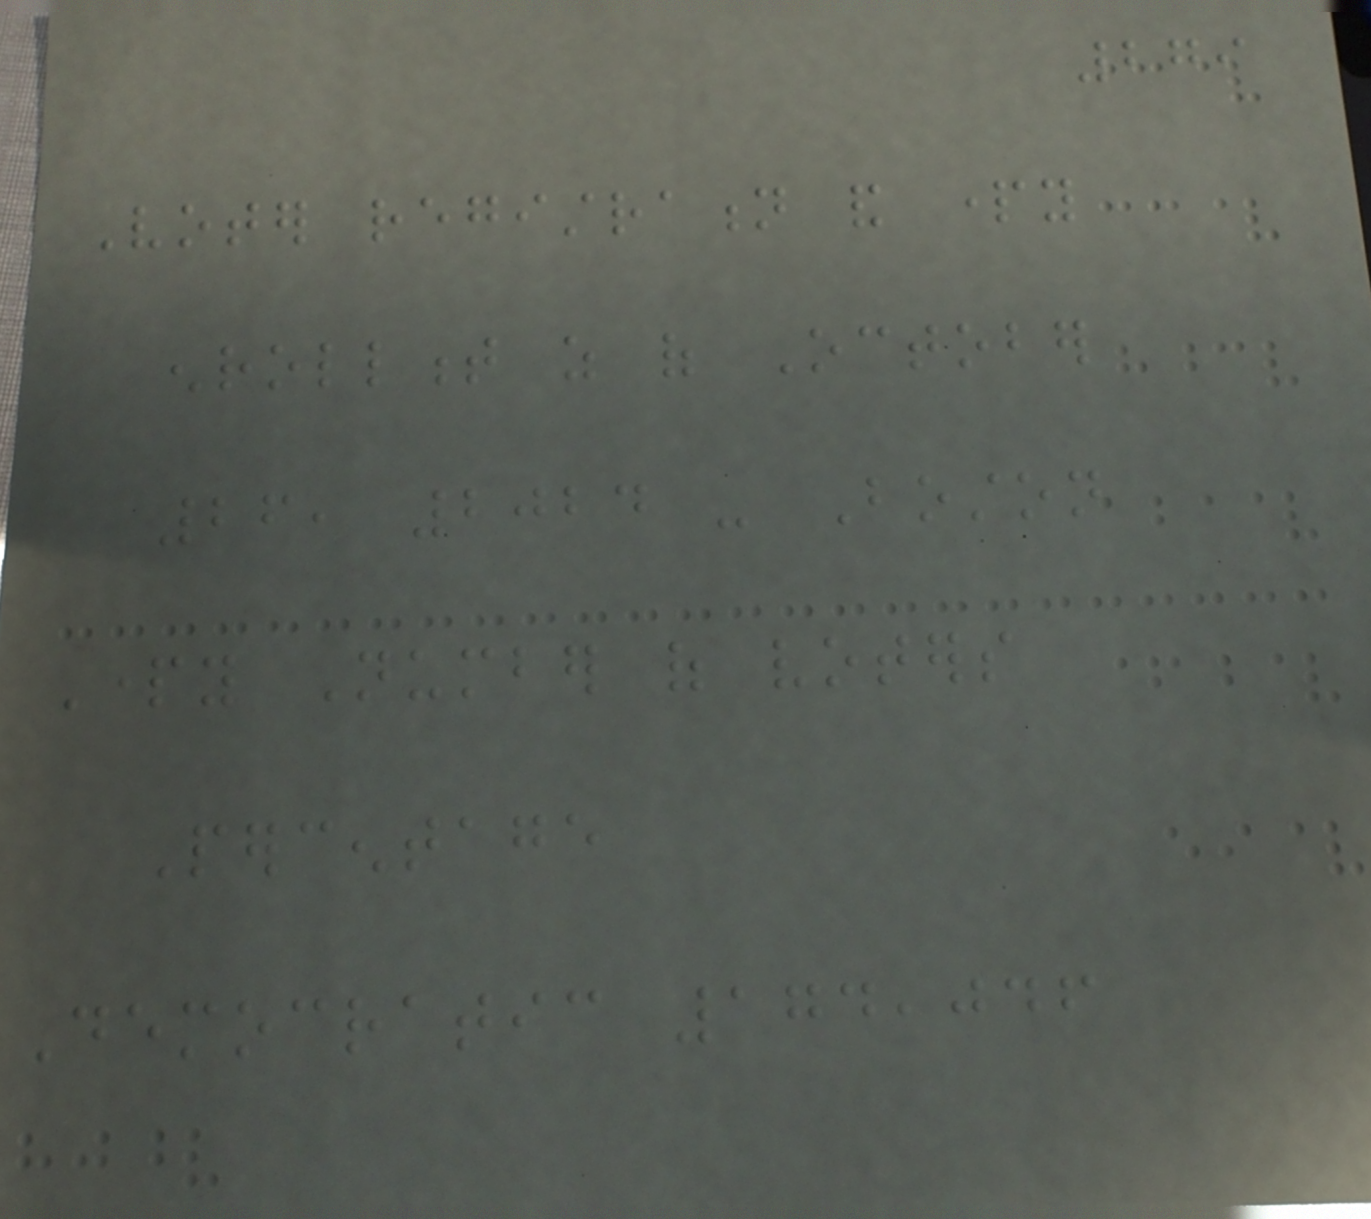279
Voter registration and party
enrollment as of October
26, 2024 - Boston
Party Number of voters
Percentage
Democratic 174,046
